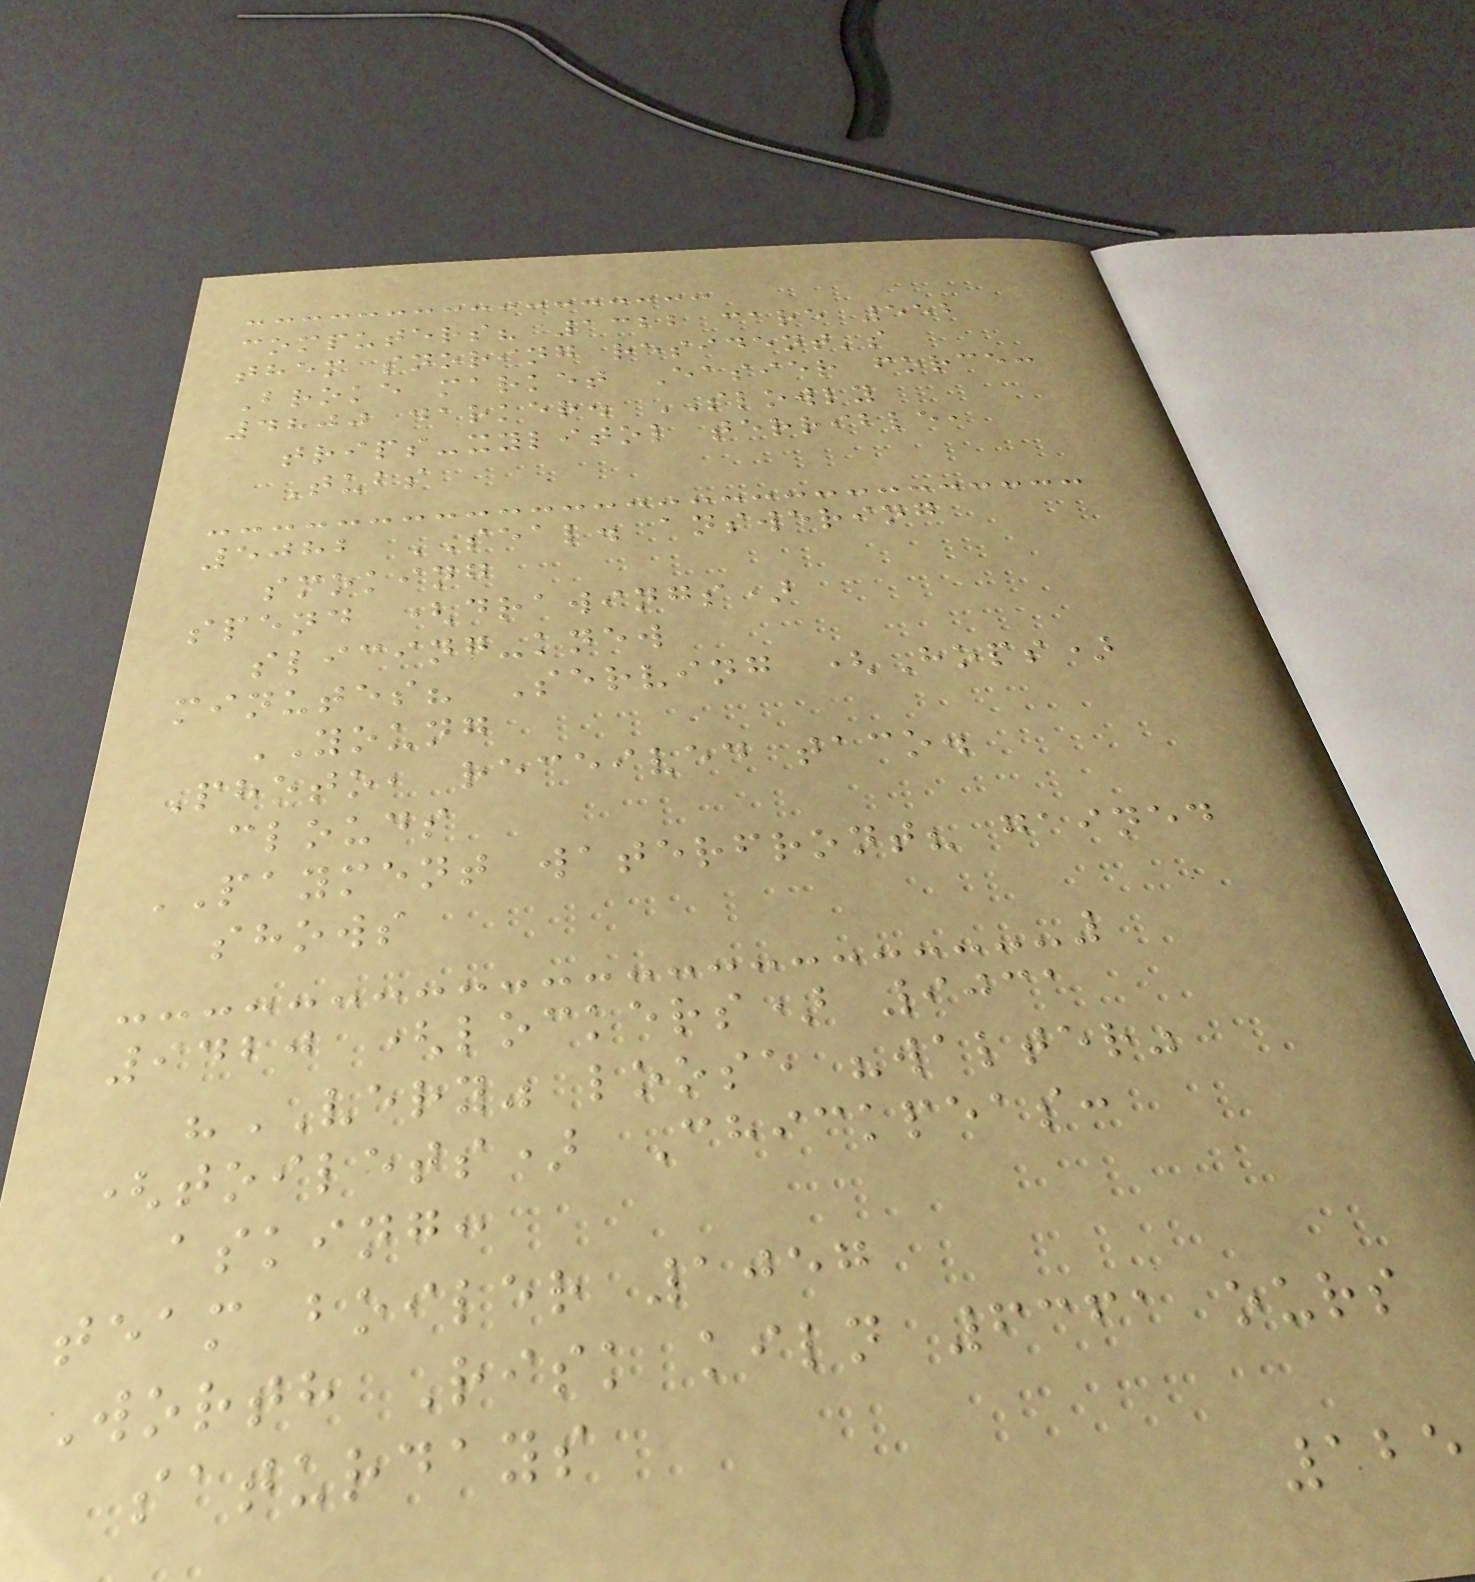computers? 1322 care 552
them snoring resident's
Broke market Easier force:
4800 darker. SLOWLY
trips-xylitol terrible,
Tubs
5082 SEAL. answering
smoking
spend (drawings)
slicing-knew
minutes? Serving (Hops)
YOUNG
Photo, received taco.
clouds
PAYMENT waterfront? gained
shows
9420 (lockers) 9031
"VERY" loose "walter"
(toilets) Chickpeas:
asking:
team boiler 1057
Worth Risk kiln 6361 ours
saturdays
125
